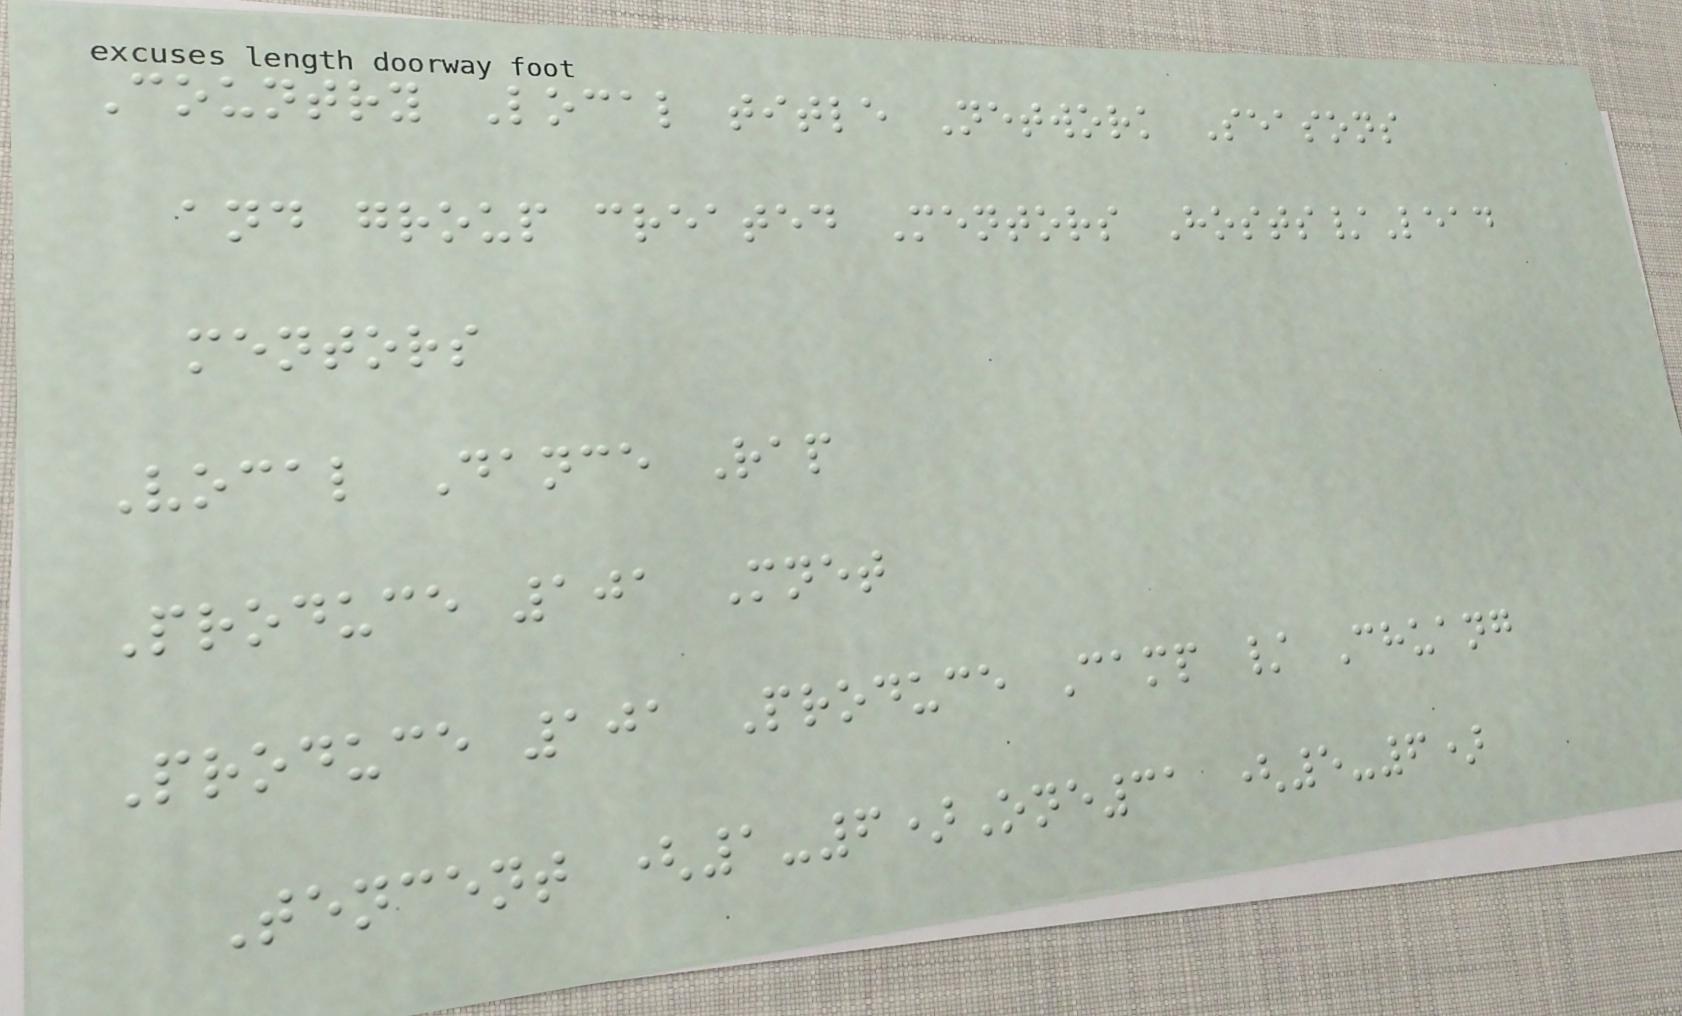Country Local title Network Seasons
and group created Mentors Hosts/Lead
mentors
Vocal Dance Rap
Produce 101 Mnet
Produce 101 Produce Camp / Chuang
Tencent (1-6)One31 (5-6)
